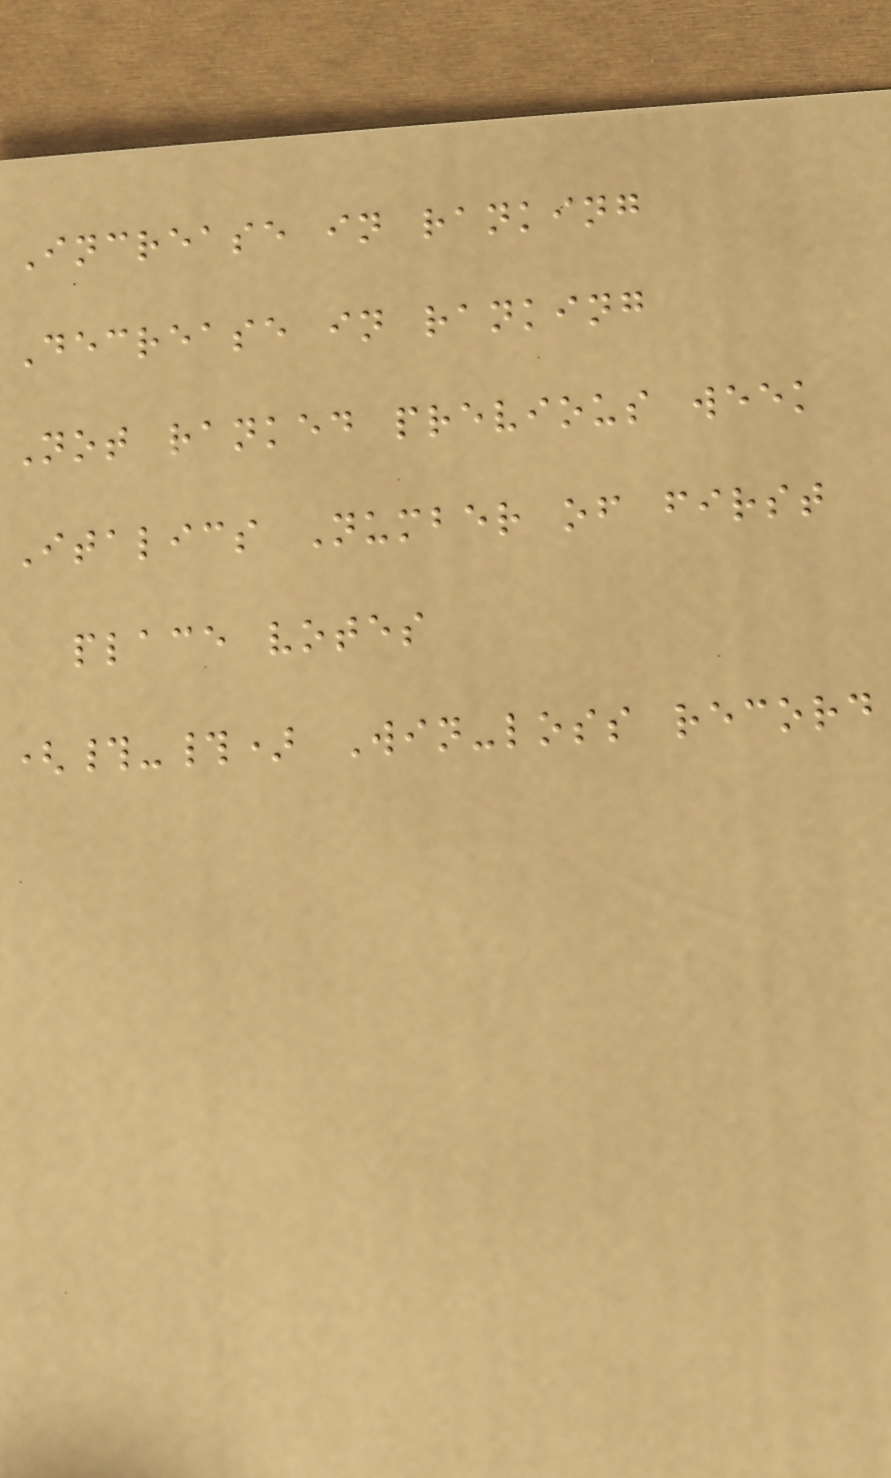Increase in ranking
Decrease in ranking
Not ranked previous week
Italics Number of first
place votes
(#-#) Win-loss record
